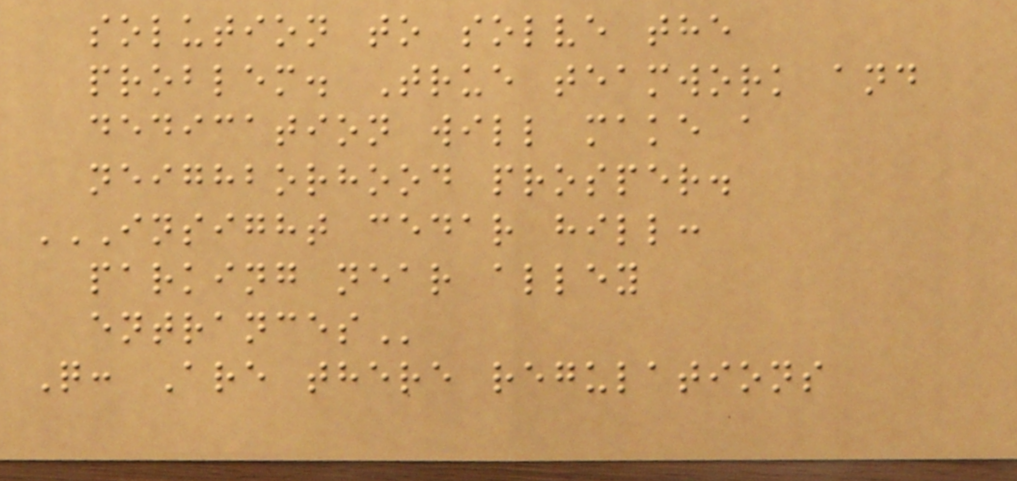solution to solve the
problem. True teamwork and
dedication will make a
neighborhood prosper.
INSIGHT CEDAR HILL:
PARKING NEAR ALLEY
ENTRANCES
Q: Are there regulations
